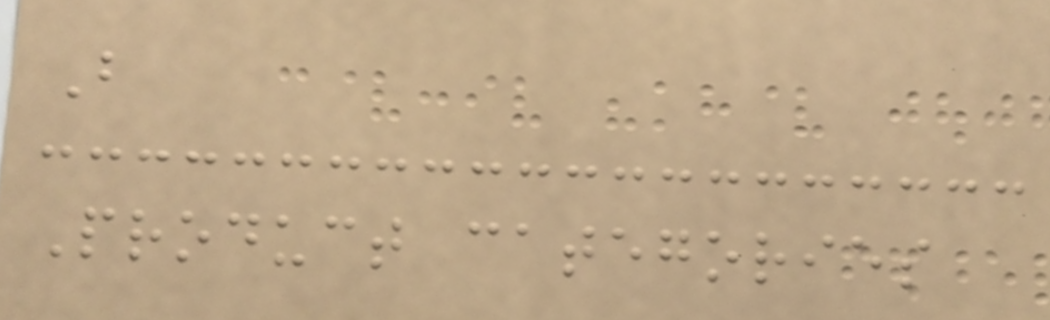B
Product categories
